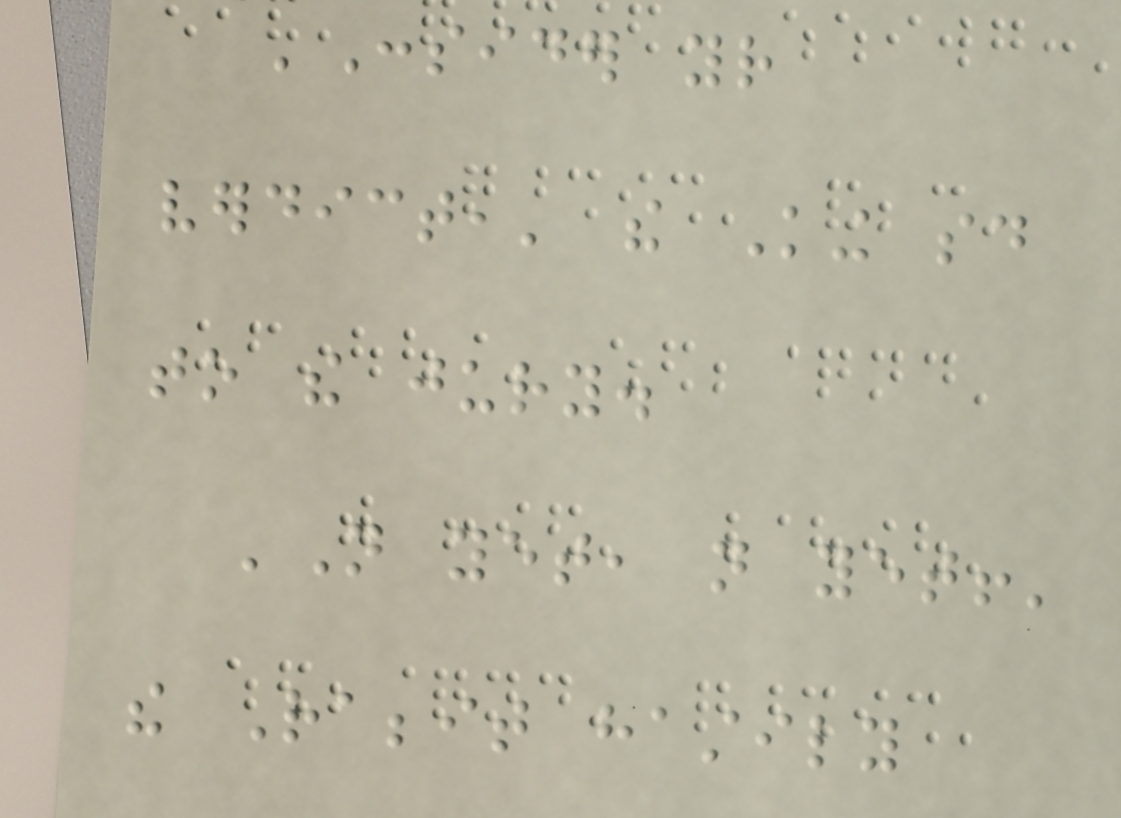'Consider your
verdict,' the King said
to the jury.
'Not yet, not yet!'
the Rabbit hastily
